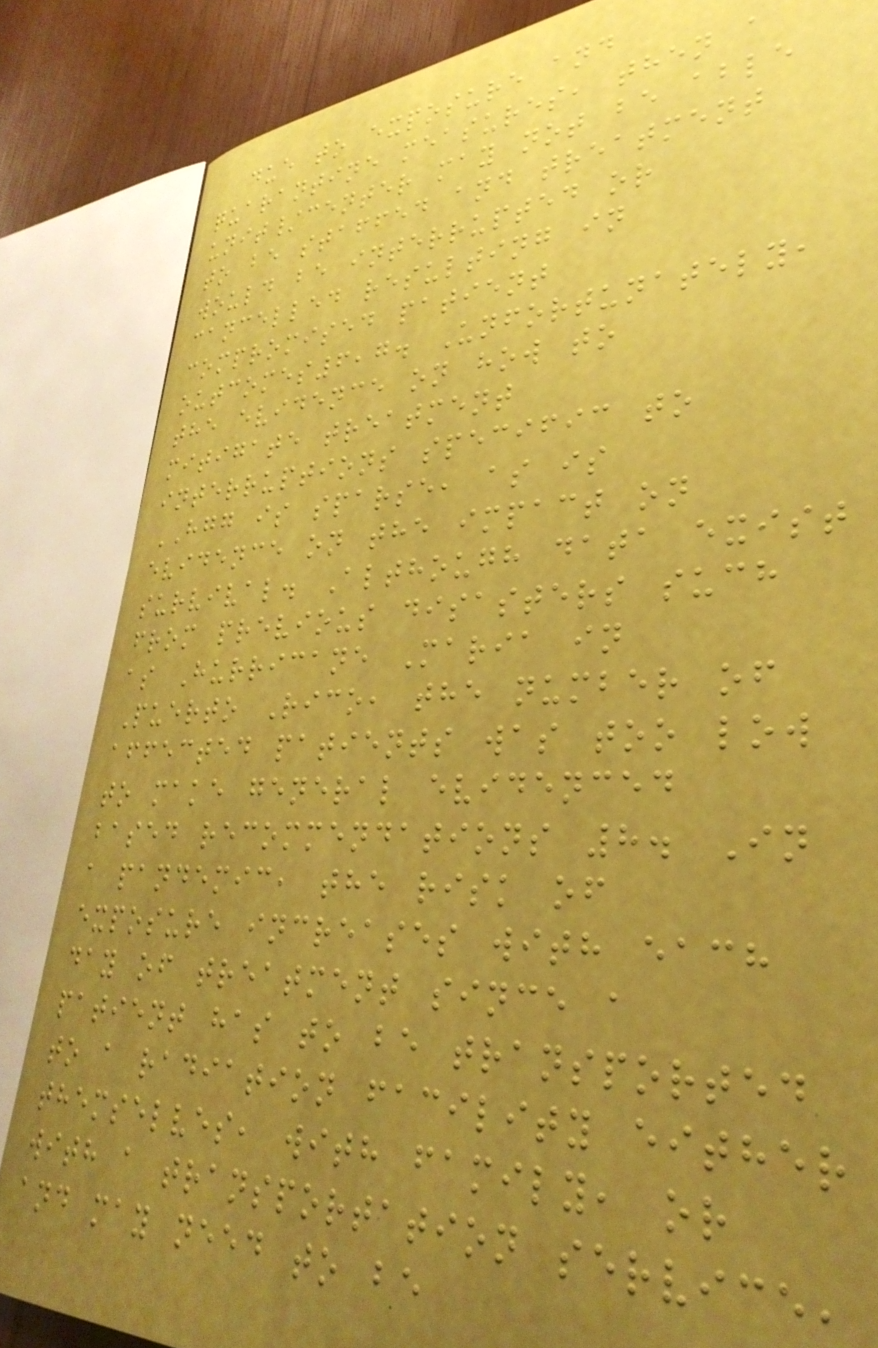due to exposure and
quarantine measures, then a
unit/center may not be able
to be staffed and treatment
would be interrupted or
cancelled resulting in
compromised patient
outcomes6,7. Unfortunately,
the evidence on how to
mitigate treatment
interruptions specific to
HGG is sparse, as is
evidence on the impact on
survival. Although data exist
from previous disasters such
as Hurricane Maria in
Puerto Rico, the number of
affected patients was too low
to make general evidenced
based recommendations 8. In
a pandemic, the risk of
exposure increases with each
day of treatment since a
patient has to be transported
to a radiation facility either
themselves, with family, or
with a transportation service,
and may need to be
